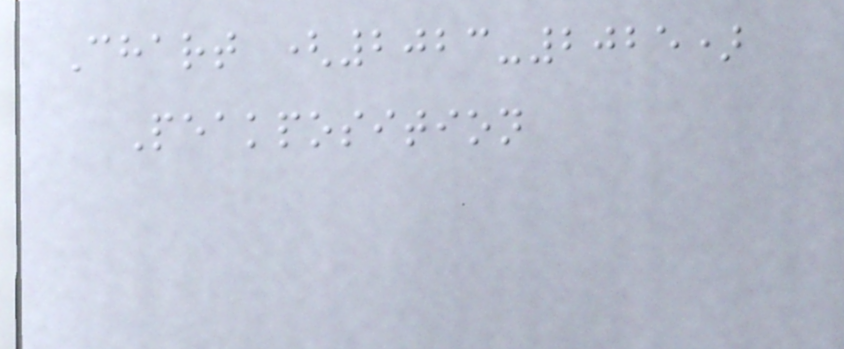Chart (2023-2025)
Peakposition
